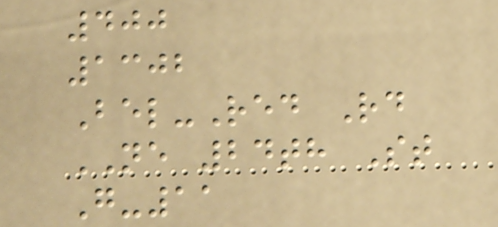400
1302
Bel-Red Rd
NE 24th St
G-11
